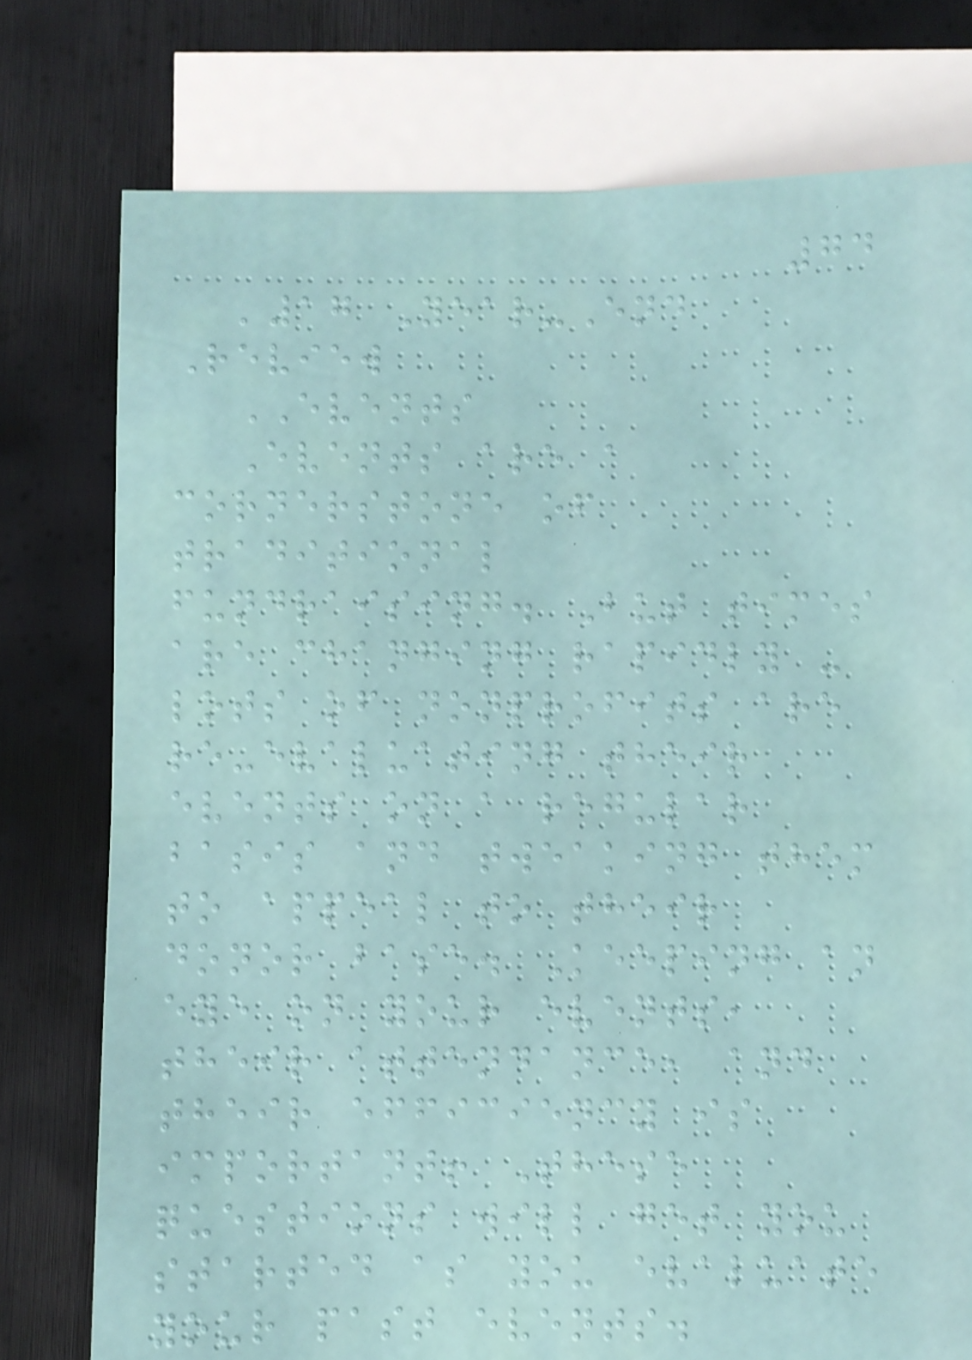74
'17 Year-End
Review
EVENTS
Events are a
cornerstone of
traditional
fundraising. But times
are changing rapidly -
lots of nonprofits are
re-evaluating their
events on a regular
basis and tweaking them
to appeal to their
donor base. Keeping an
eye on your events,
their attendance, and
their efficiency is
important! These
questions will get you
started as you evaluate
your past events.
